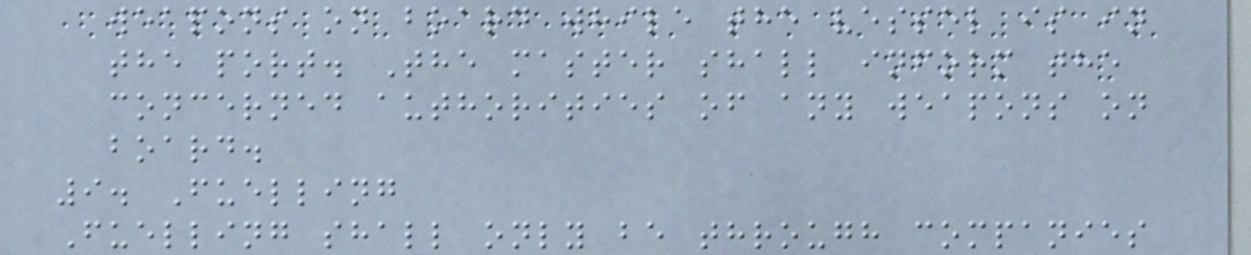weapons on board while the vessel is in
the port. The master shall inform the
concerned authorities of any weapons on
board.
9. Fuelling
Fuelling shall only be through companies
